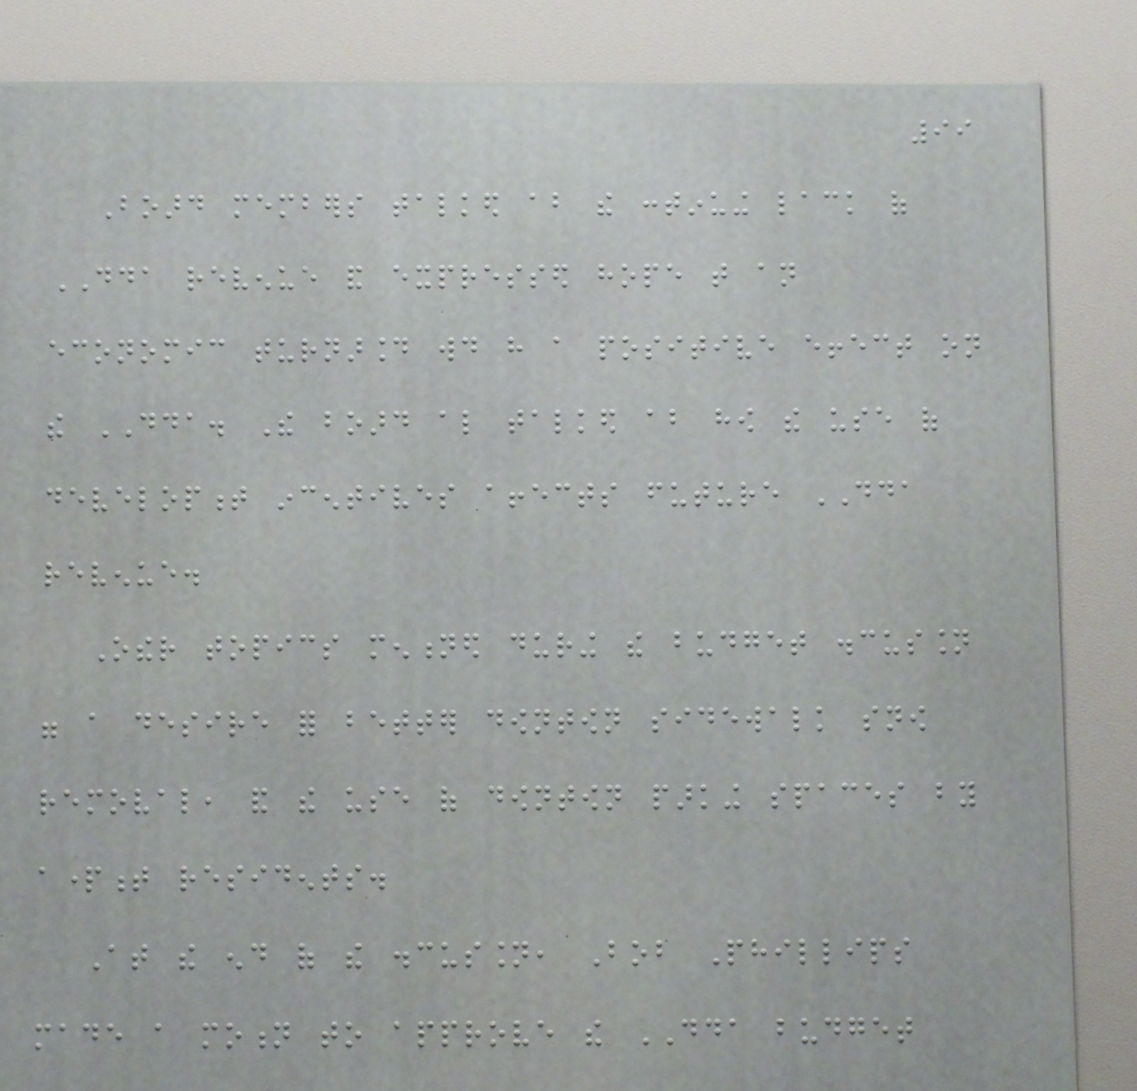99
Board members talked about the continuing lack of
DDA revenue and expressed hope that an
economic turnaround would have a positive effect on
the DDA. The board also talked about how the use of
development incentives affects future DDA
revenue.
Other topics mentioned during the budget discussion
were a desire for better downtown sidewalk snow
removal, and the use of downtown parking spaces by
apartment residents.
At the end of the discussion, Bob Phillips
made a motion to approve the DDA budget
